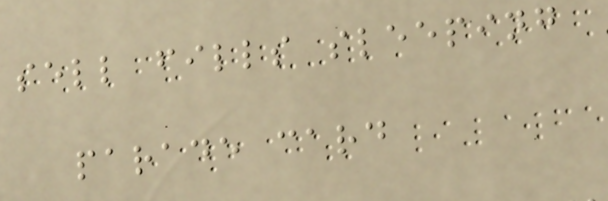sell fills sleeping
parade card
